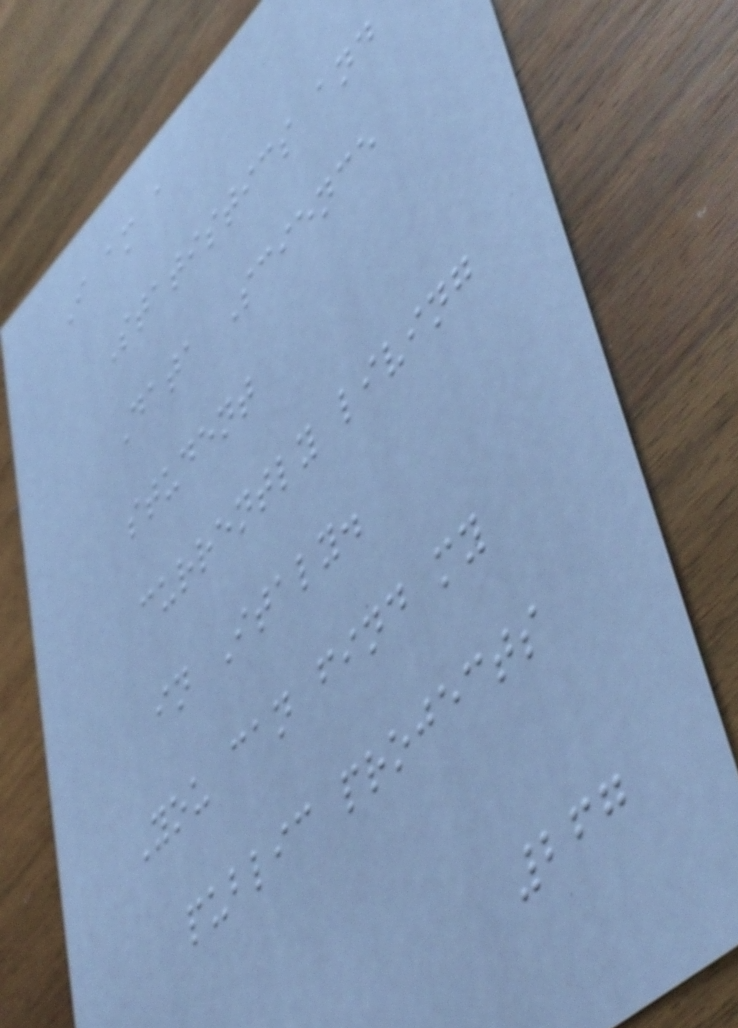I am a
Statistics and
Data Science
student
currently living
in Italy.
You can find my
public projects
267
